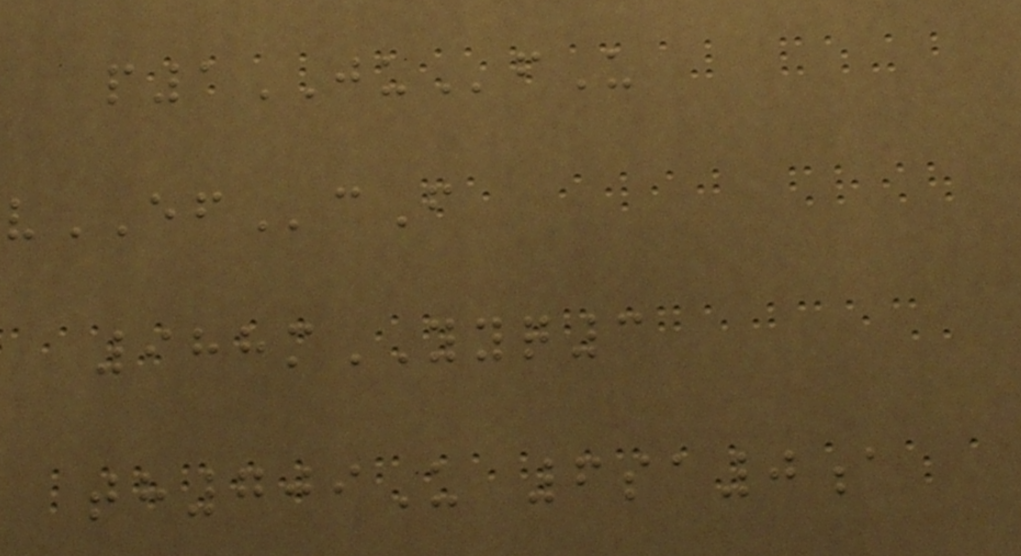p1JUfU
vEFcF
988mYYQ3
th709U 6sa0a
